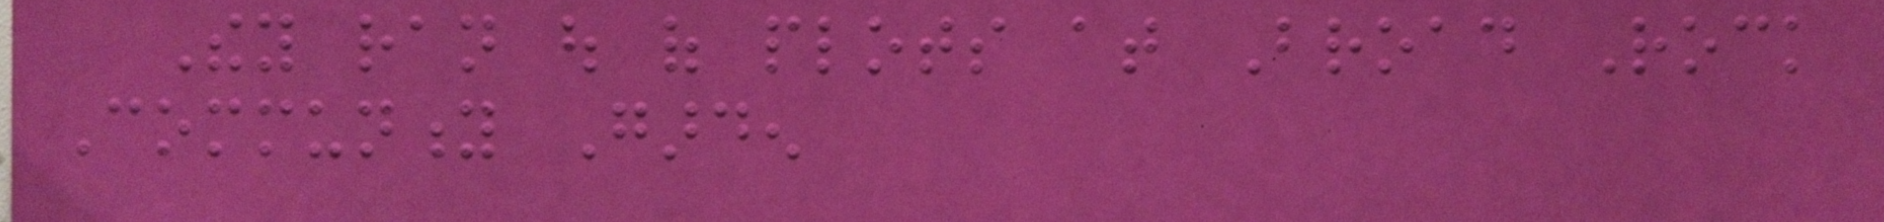They ran out of plots at Broad Rock
Community Garden
